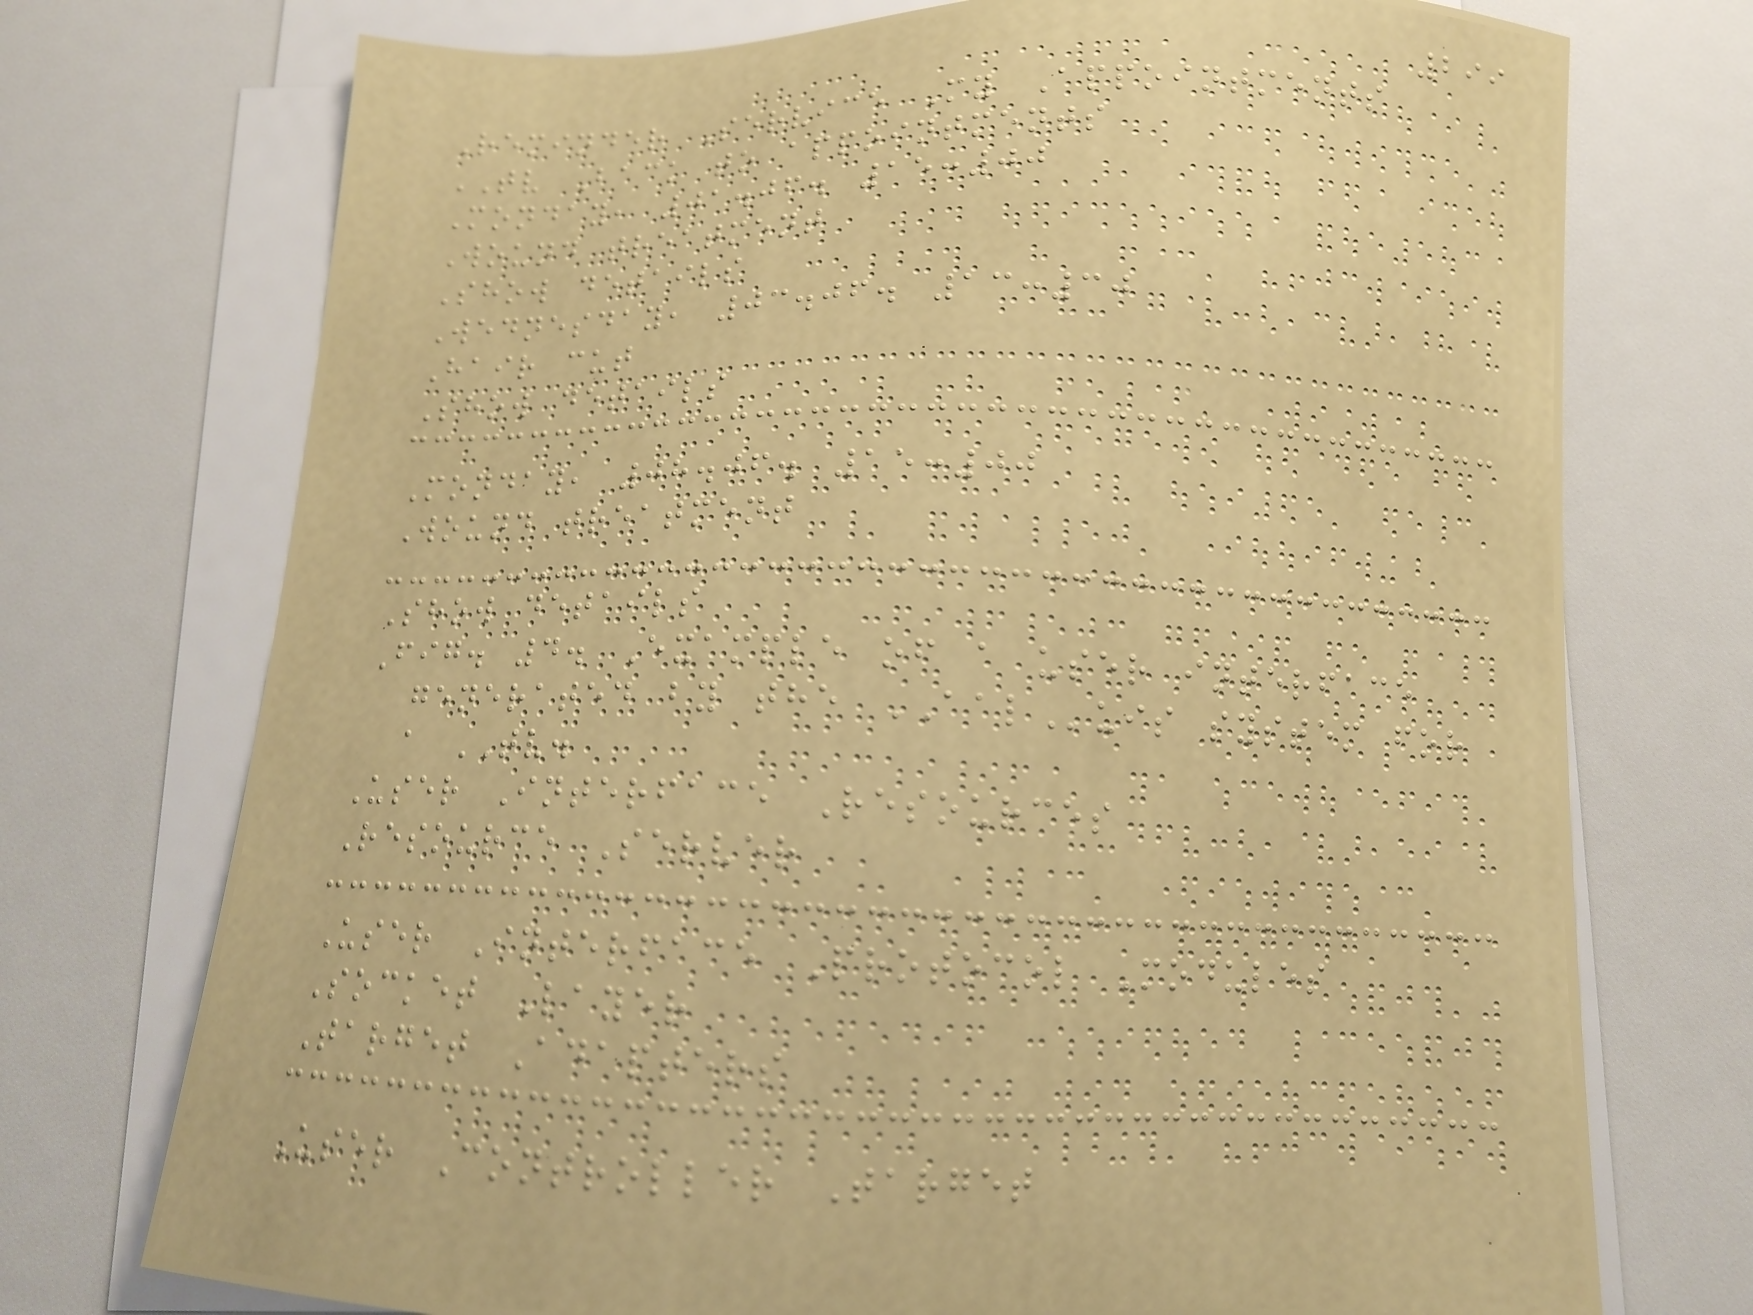299
Reminder Service My Appointments
TV Back to appointments
Monday, 01.06. 15:00
Wound treatment
Show details
Wednesday, 03.06. 13:30
Hair cut
Show details
Monday, 08.06. 15:00
Wound treatment
Show details
Fig. 4. Example of a user interface
generated by the AALuis system for
a TV.
User Interface Resources
Resource Server
User Interface Protocol Modules
Socket Layer
Target Adapters
User Controller Target
